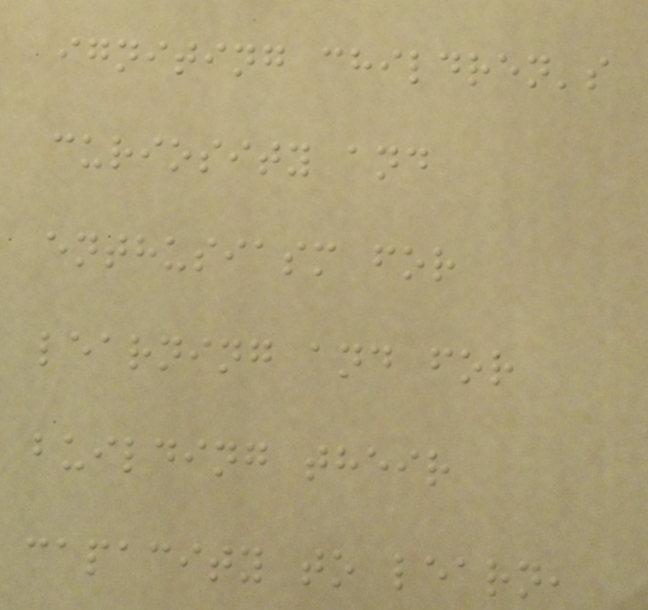igniting children's
curiosity and
enthusiasm for
learning and for
building their
capacity to learn,
